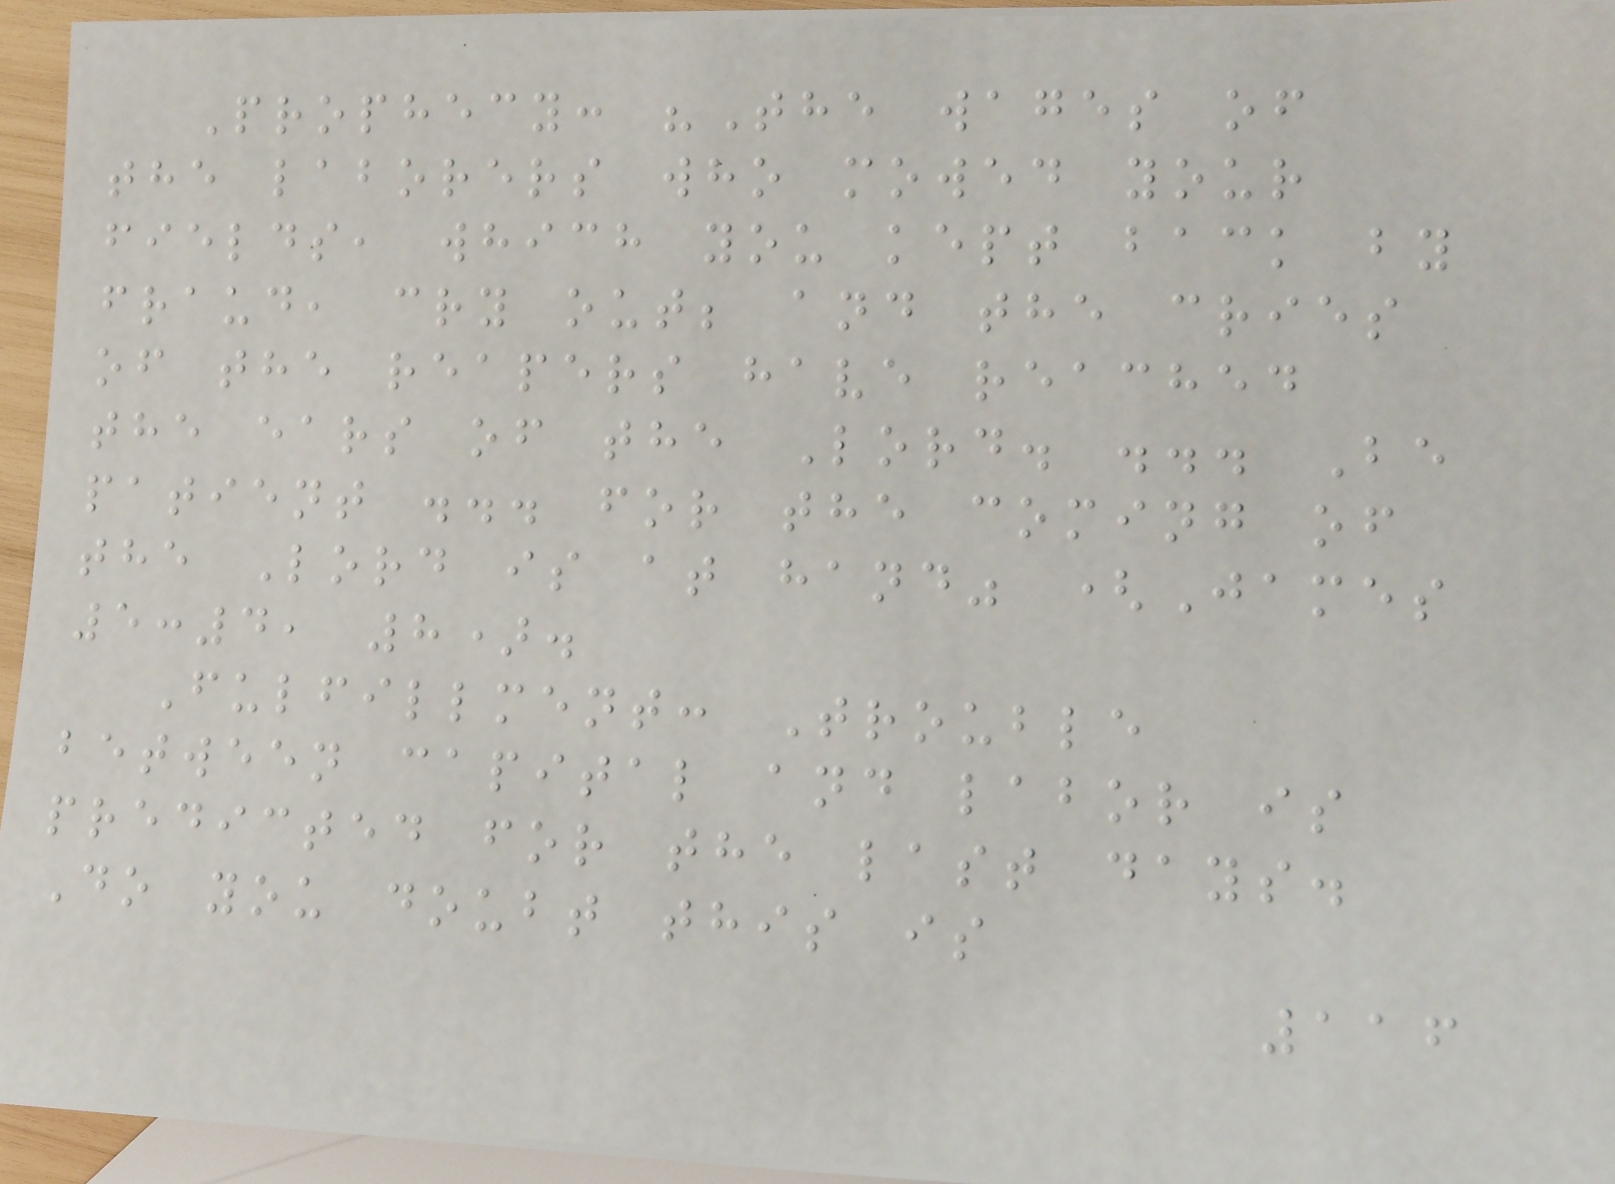Prophecy: "The wages of
the laborers who mowed your
fields, which you kept back by
fraud, cry out; and the cries
of the reapers have reached
the ears of the Lord. ... Be
patient ... for the coming of
the Lord is at hand" (James
5:4, 8).
Fulfillment: Trouble
between capital and labor is
predicted for the last days.
Do you doubt this is
116
